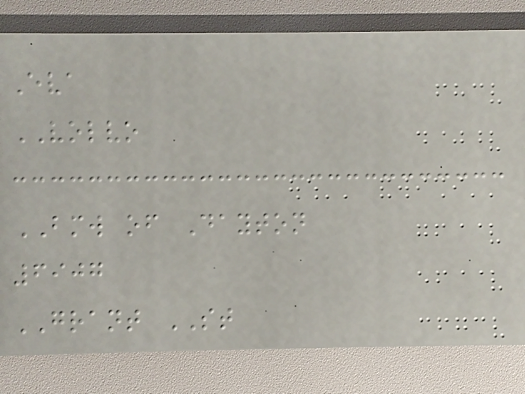Eva
VOLVO
BMW of Dayton
6907
GRANT ST
